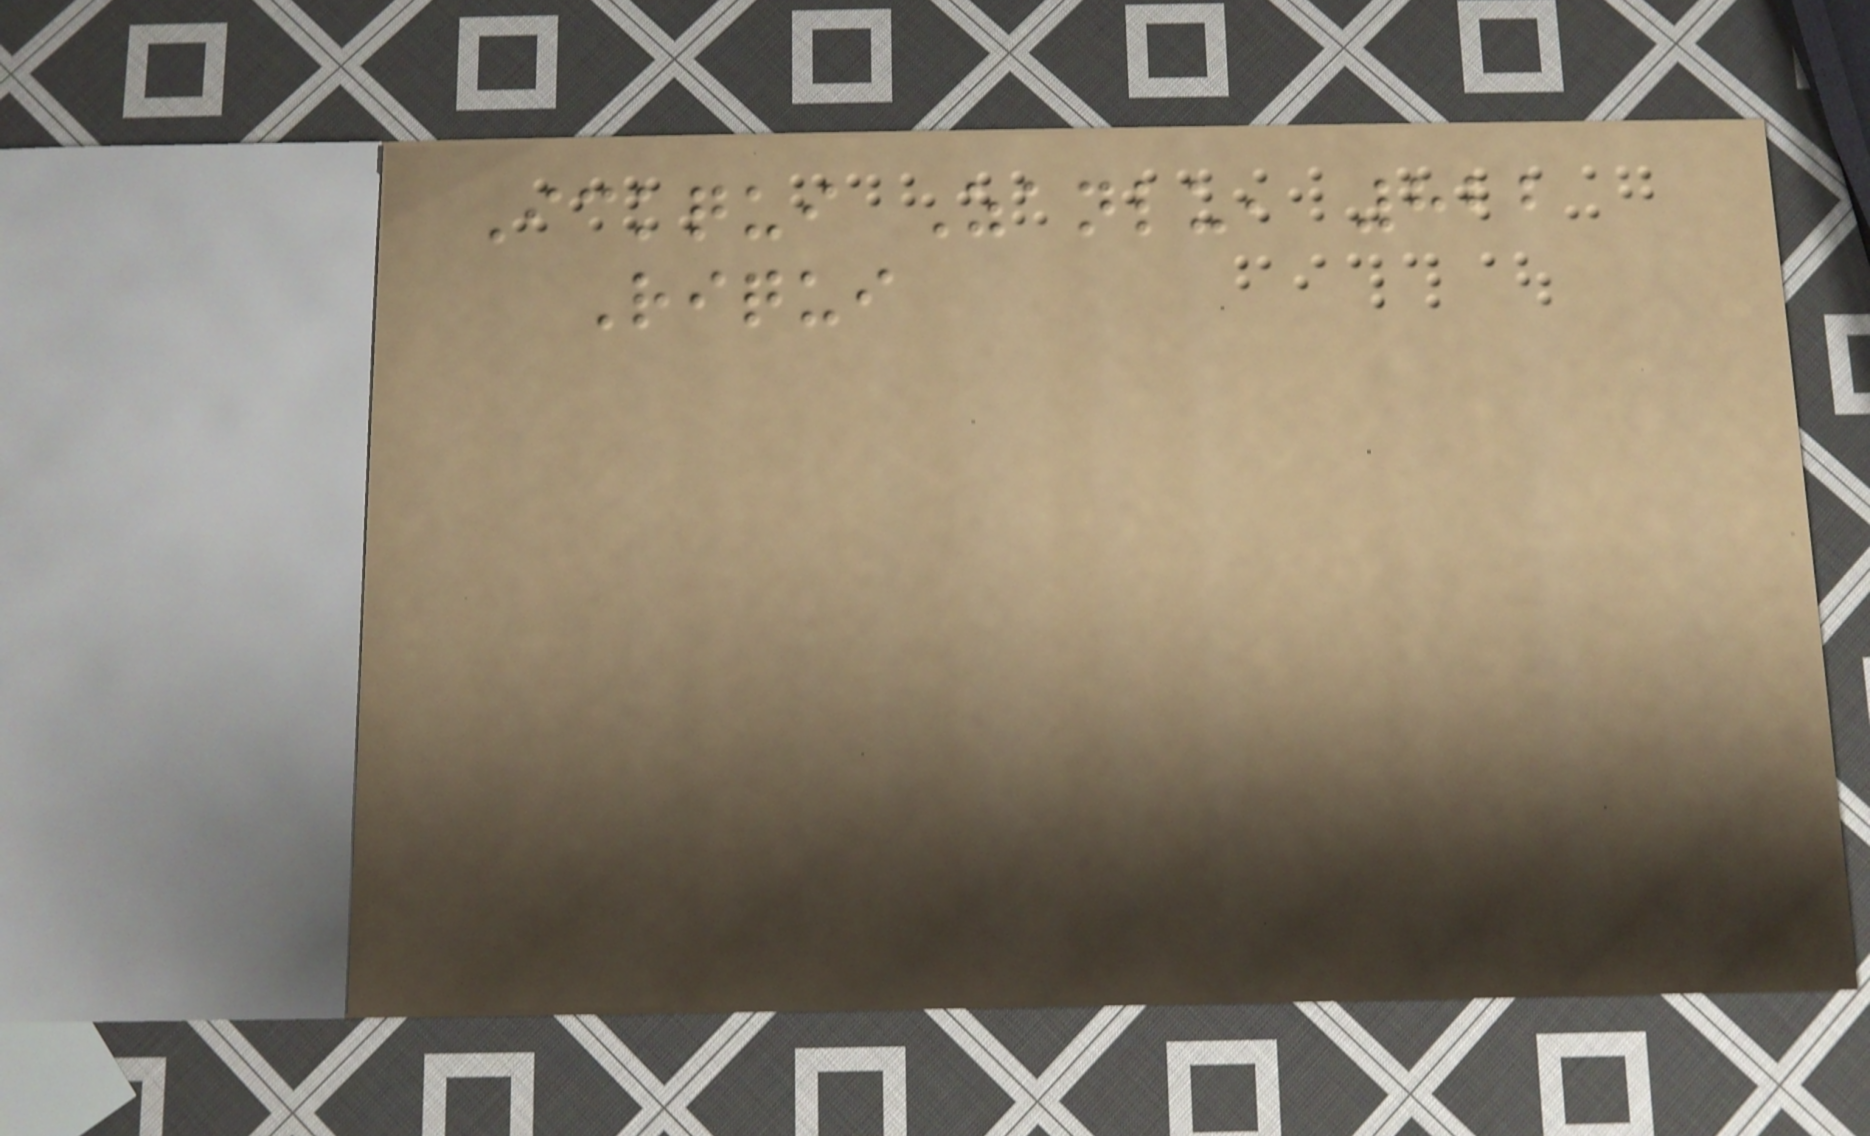Ickqui Zanlu, 822
Riqui
